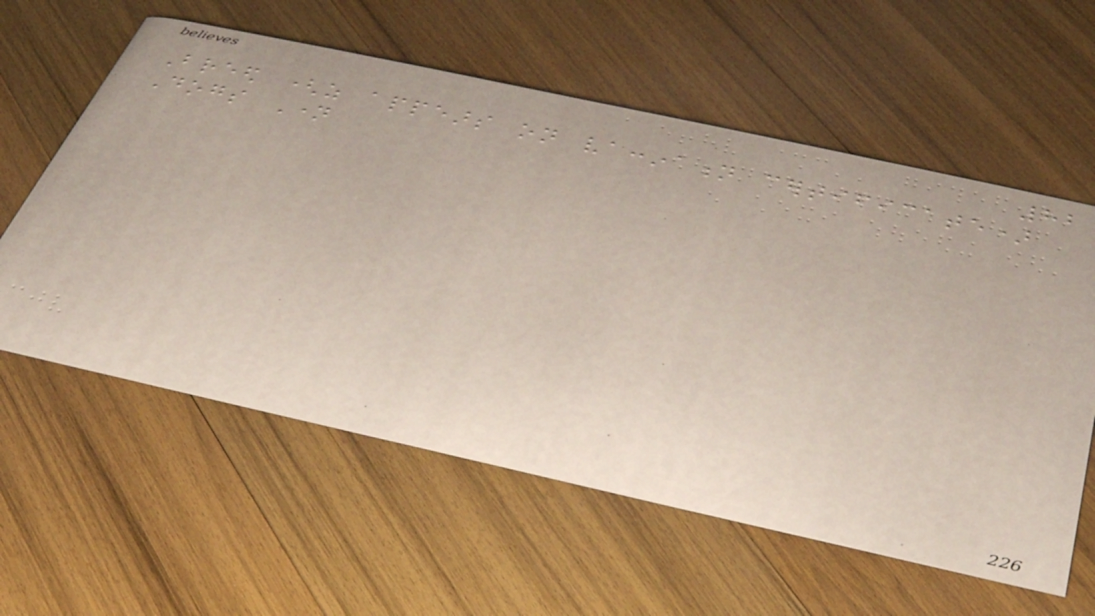82
Breed (as appears on vaccination certificate)
Dogs Name
